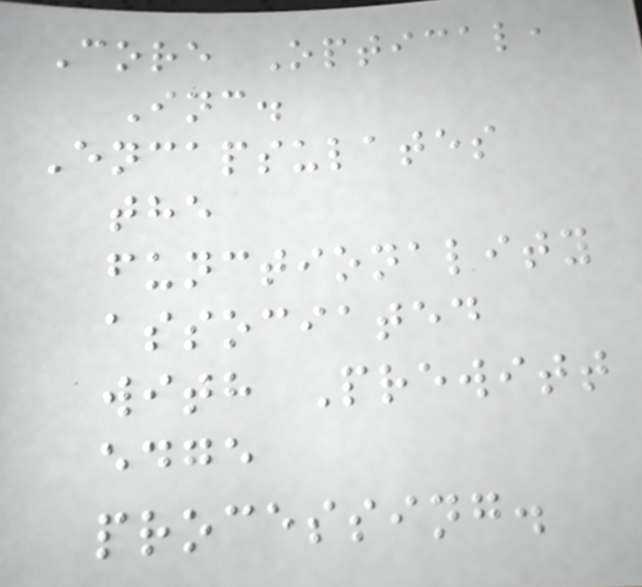Core Optical,
Inc.
Encapsulates
the
functionality
associated
with Prewitt
edge
processing.
